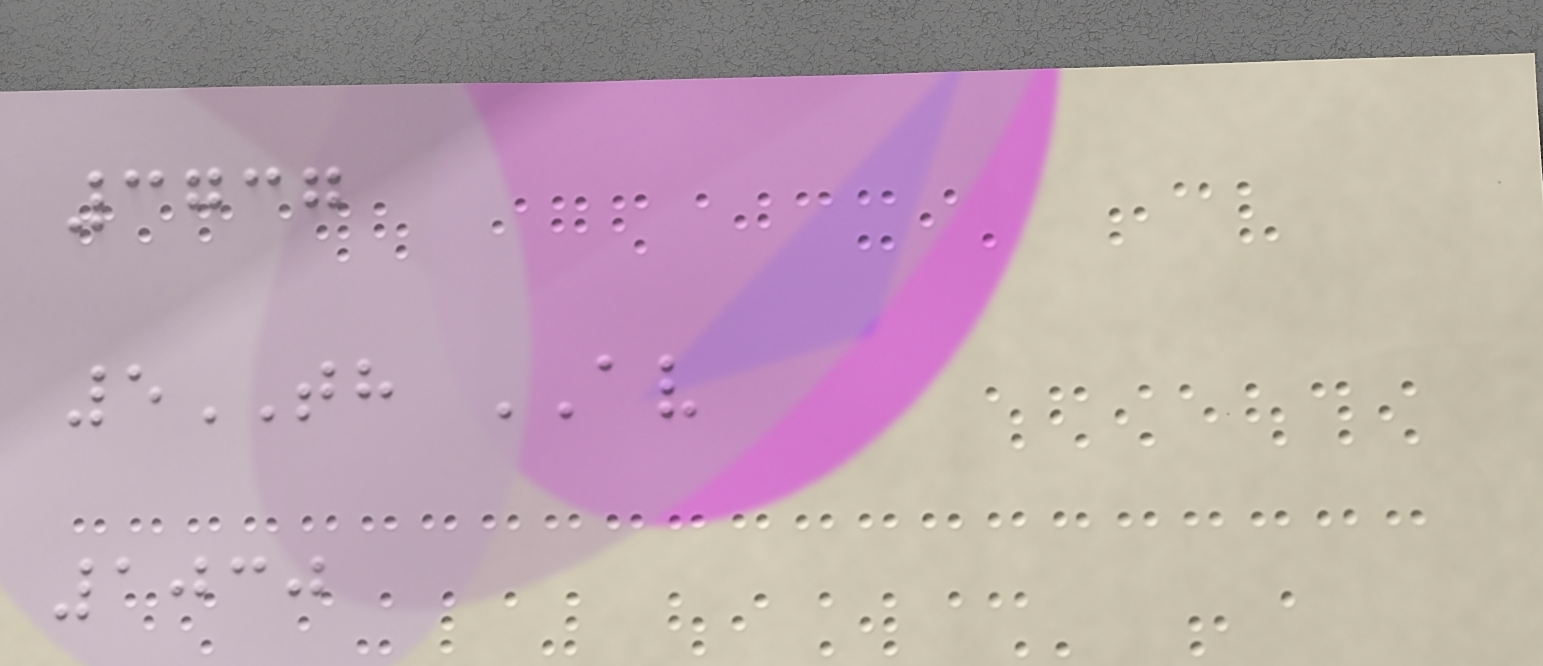3737
5TH AV
1030
